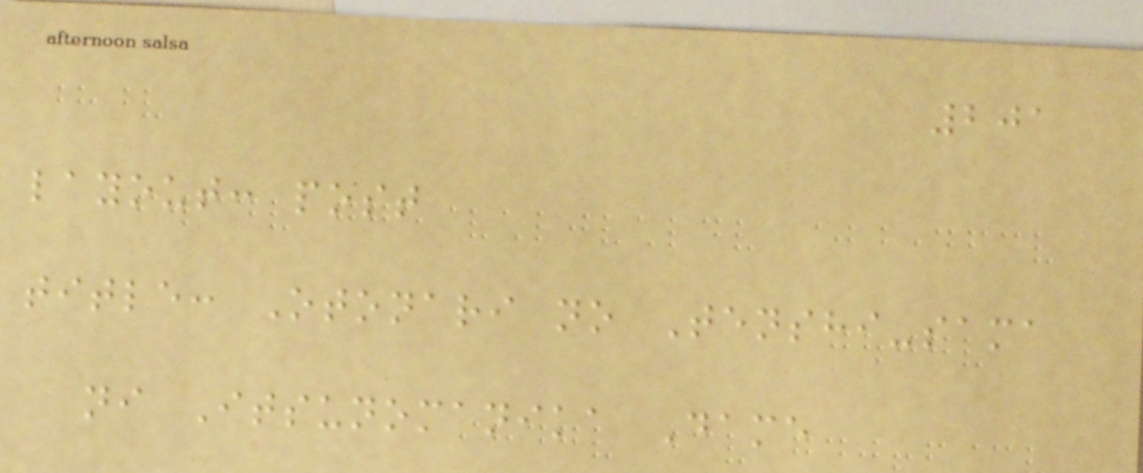201
layout: post
title: Otonari no Tenshi-sama
ni Itsunomanika Dame
